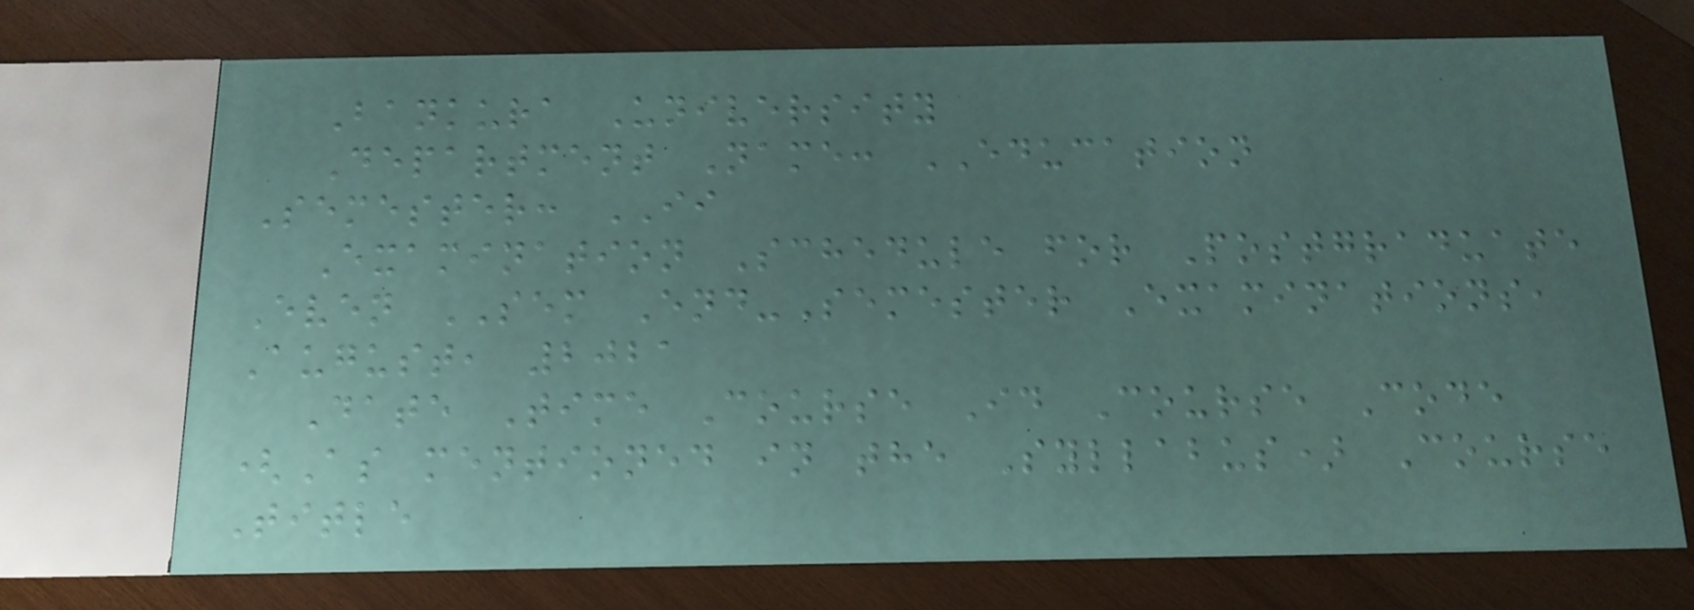Bankura University
Department Name: EDUCATION
Semester: II
Examination Schedule for Postgraduate
Even SEM End-Semester Examinations,
August, 2021
Date Time Course Id Course Code
(As mentioned in the Syllabus) Course
Title
